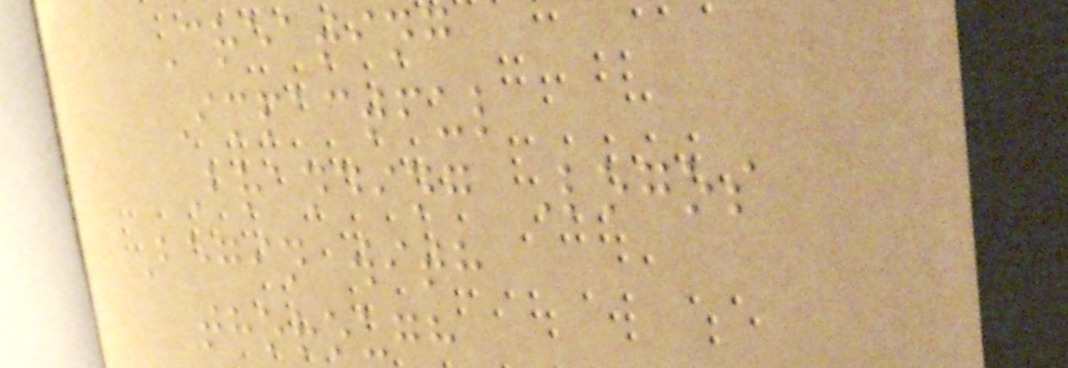Creating
Impactful
Branding Logos
Begin with
thorough
